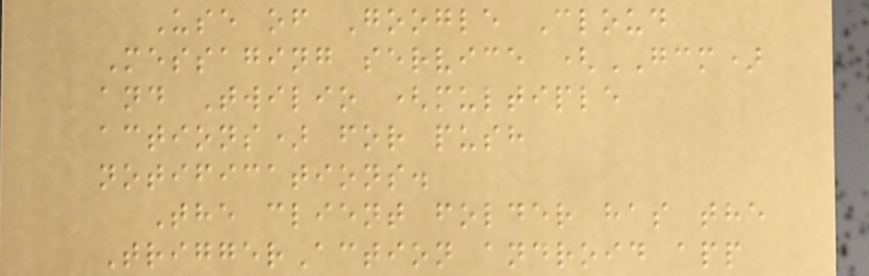Use of Google Cloud
Messaging service (GCM)
and Twilio (multiple
actions) for push
notifications.
The client folder has the
TriggerAction android app
